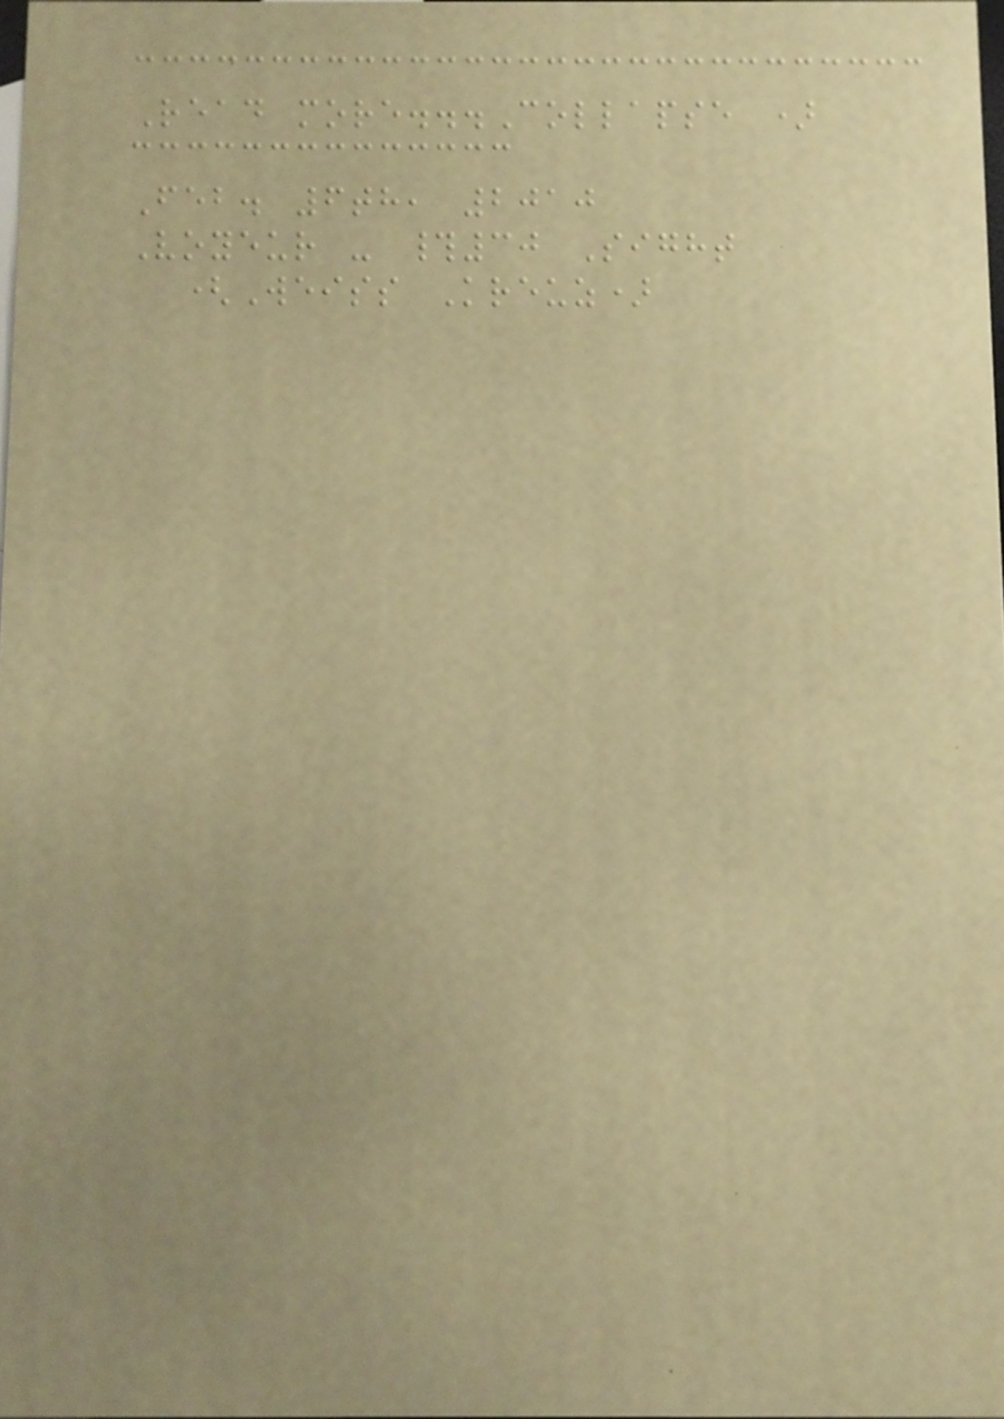Read more...Collapse )
Feb. 6th, 2010
Voyeur - #30 Sight
(Weiss Kreuz)
